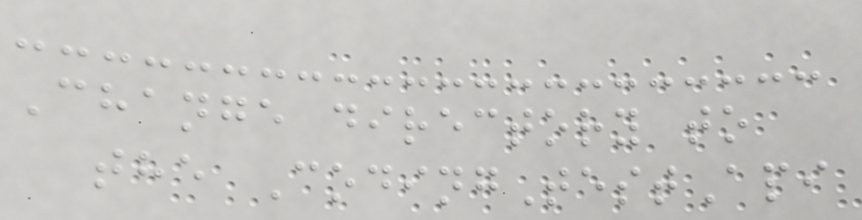Change directory to
the CodingTestApi
